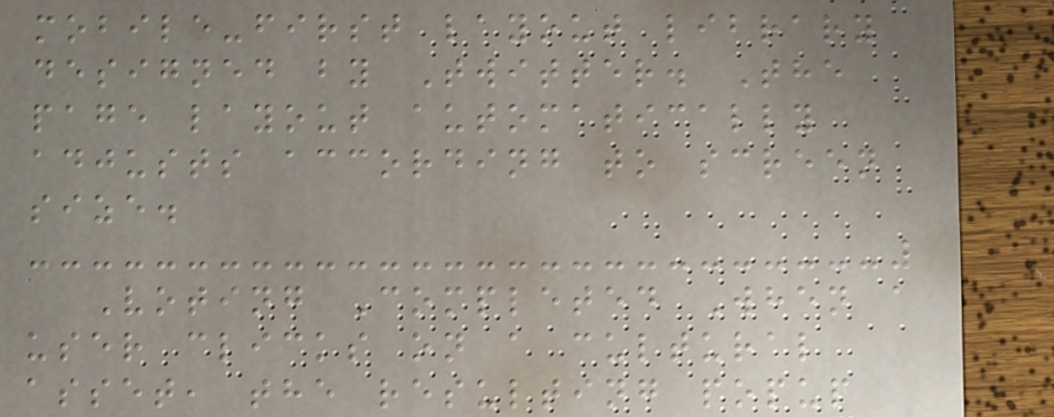mobile-first layout library
designed by Twitter. The
page layout automatically
adjusts according to screen
size.
Voting Completed When a
user clicks on a cultural
asset, the resulting popup
